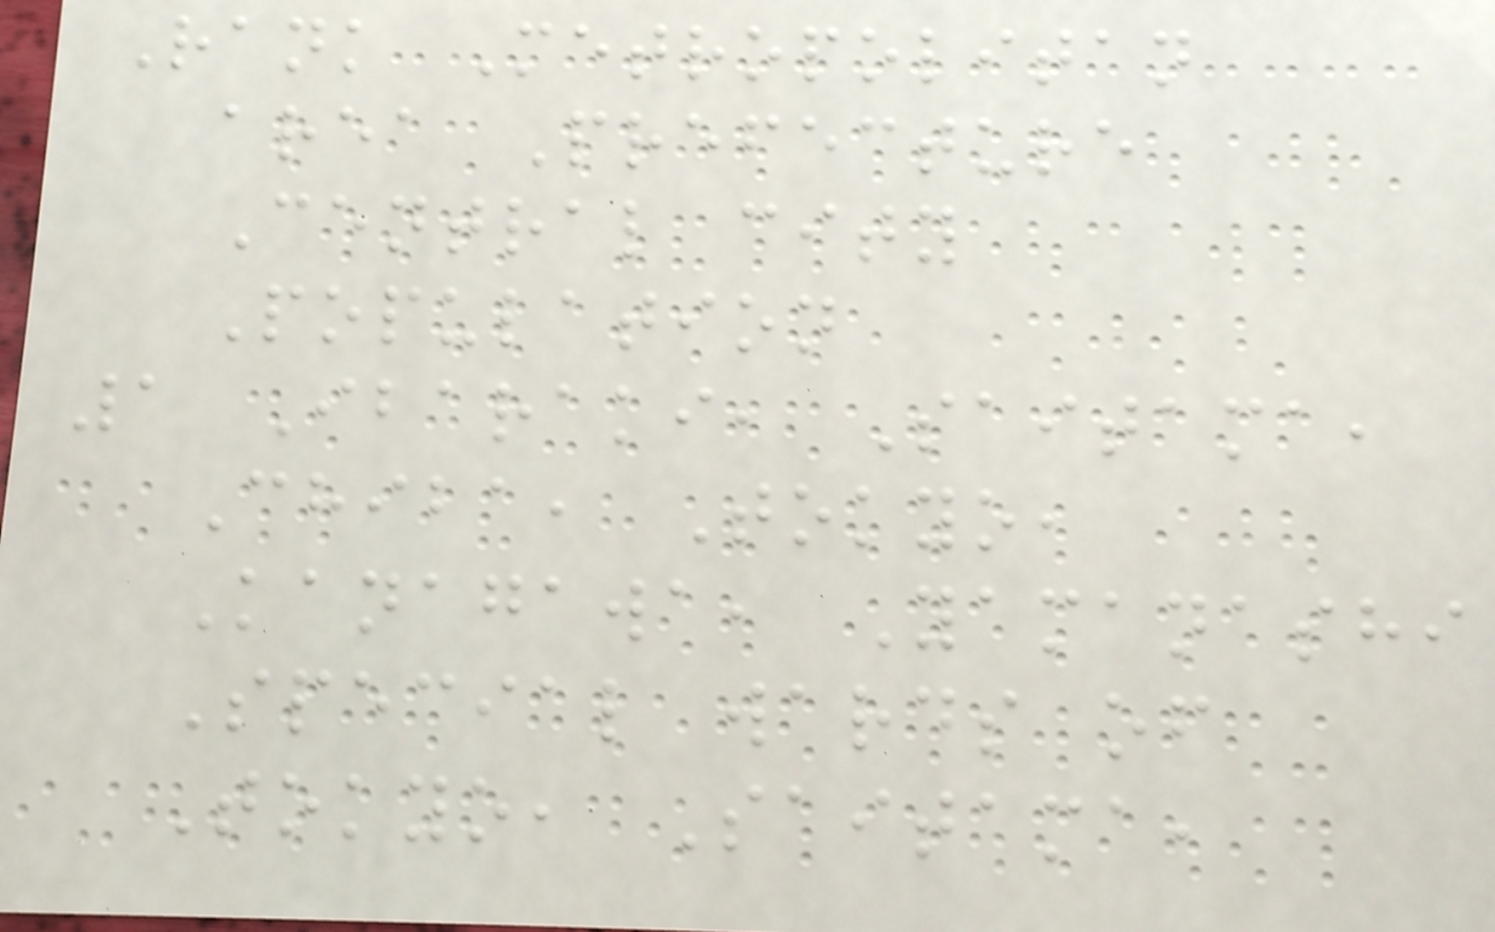Rank Metropolitan
area Prefecture
Central city
Population
1 Ibaraki, Saitama,
Chiba, Tokyo,
Kanagawa, Yamanashi
Special wards of
Tokyo, Saitama,
